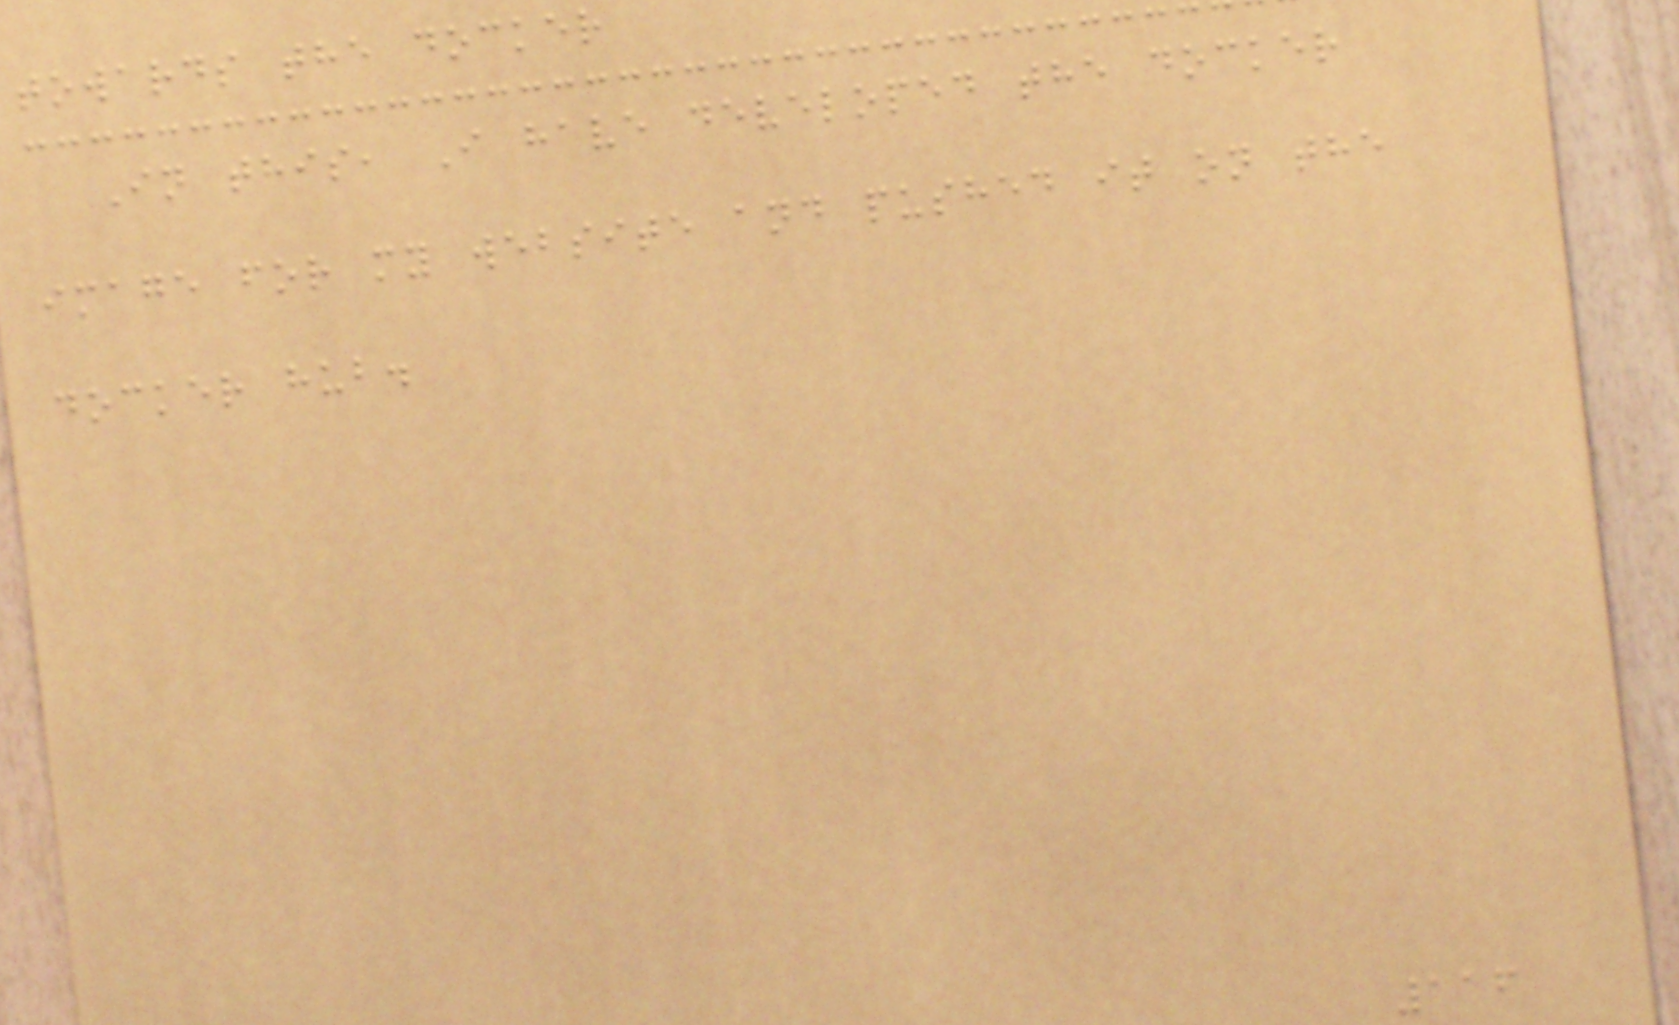towards the docker
In this, I have developed the docker
image for my website and pushed it on the
docker hub.
116
